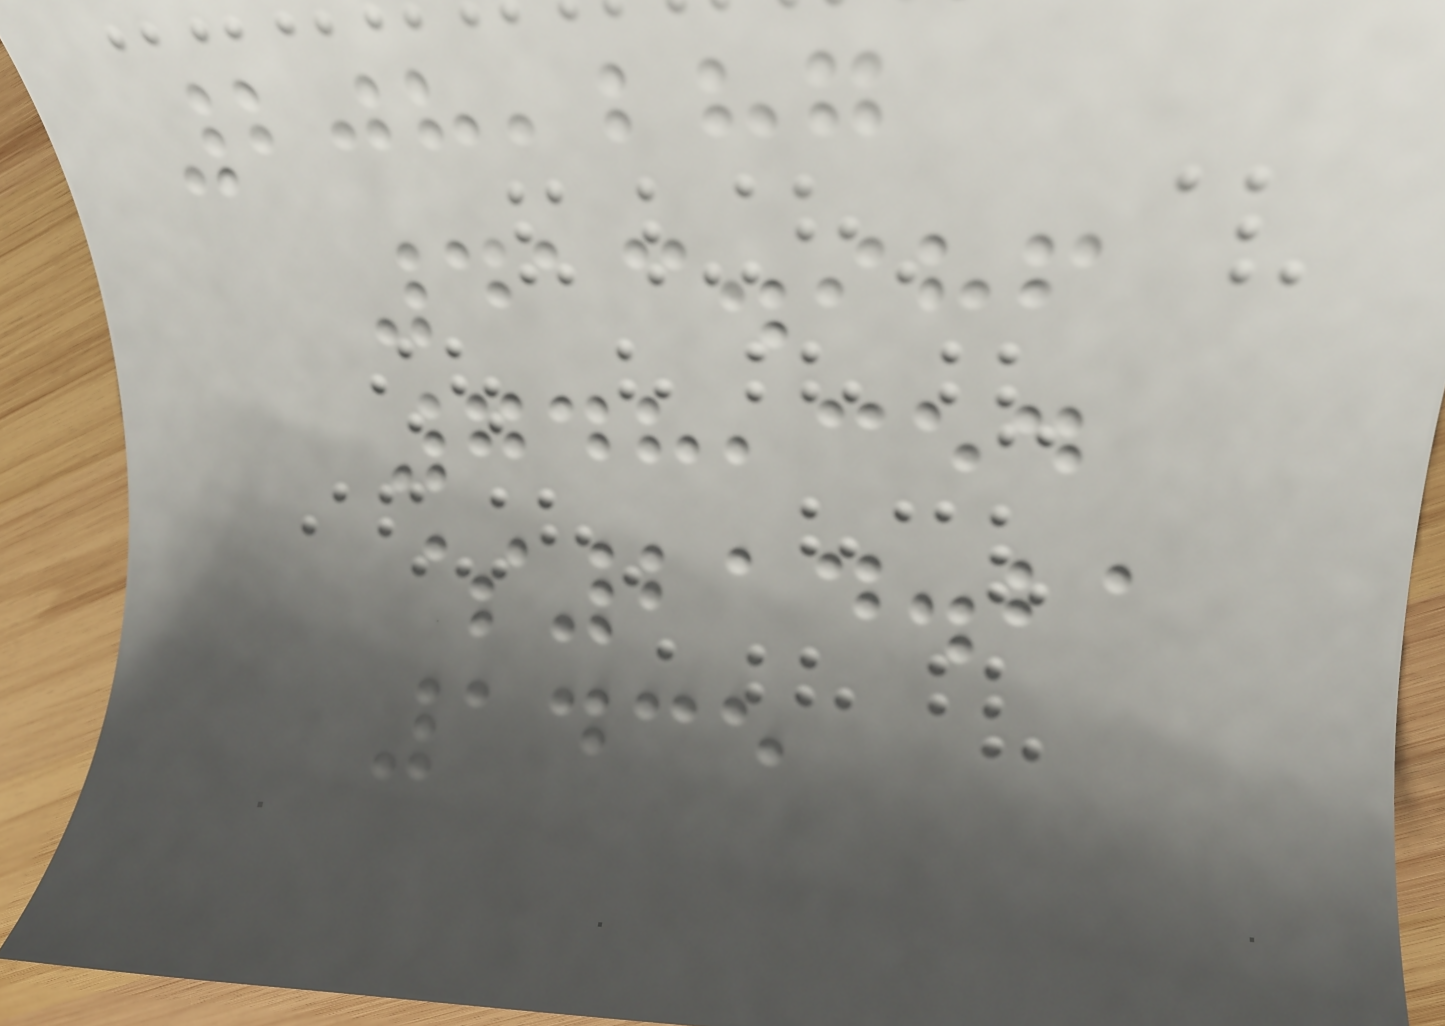208,287
413.986
748,354
$214.21
1435
